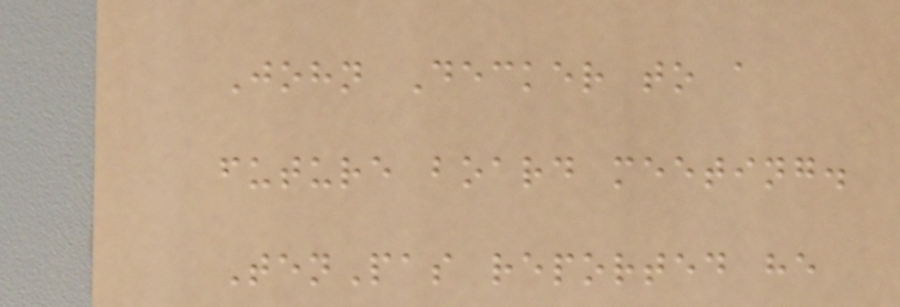John Decker to a
future board meeting.
TenPas reported he
